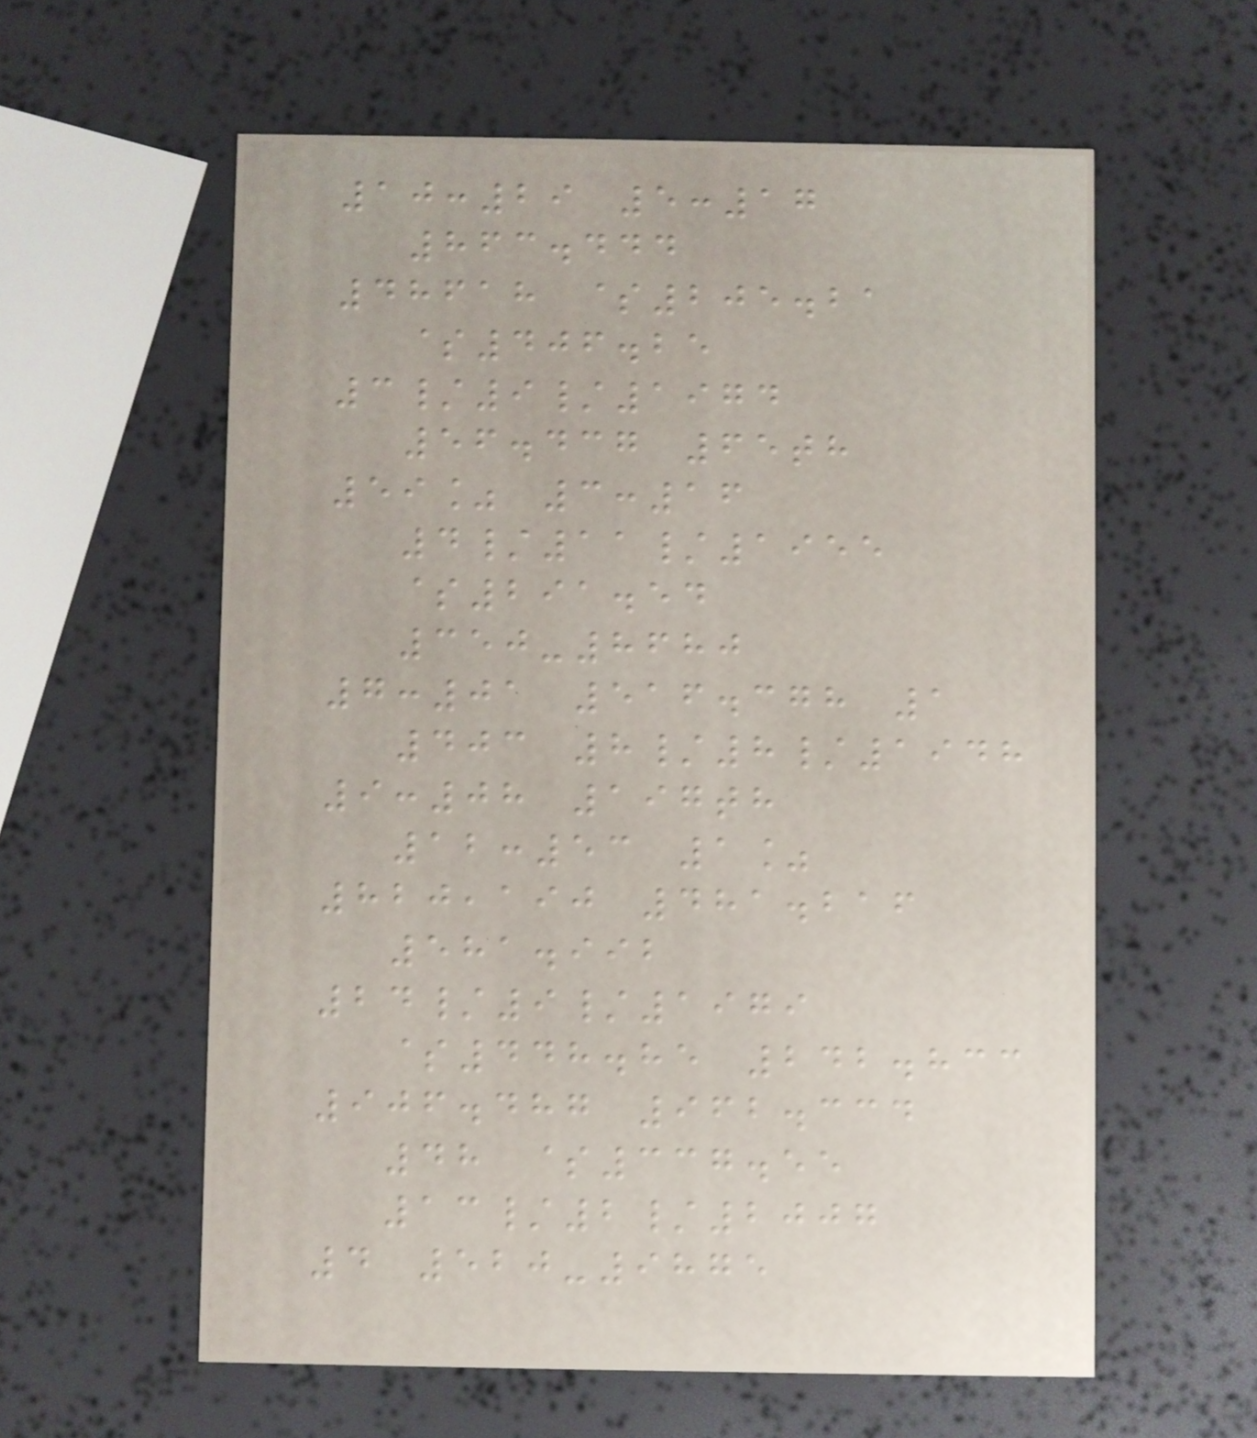10:29 5:17
863.444
48618 $205.21
$406.25
3/9/1974
56.437 65th
59% 3:16
4/11/1955
$291.54
350-8680
7:01 516.378 1
403 8/8/1948
9:08 197th
12:53 1%
820,190 481.216
581.992
24/9/1979
$448.85 242.833
906.487 962.334
48 $337.55
13/2/2007
4 520-9875
